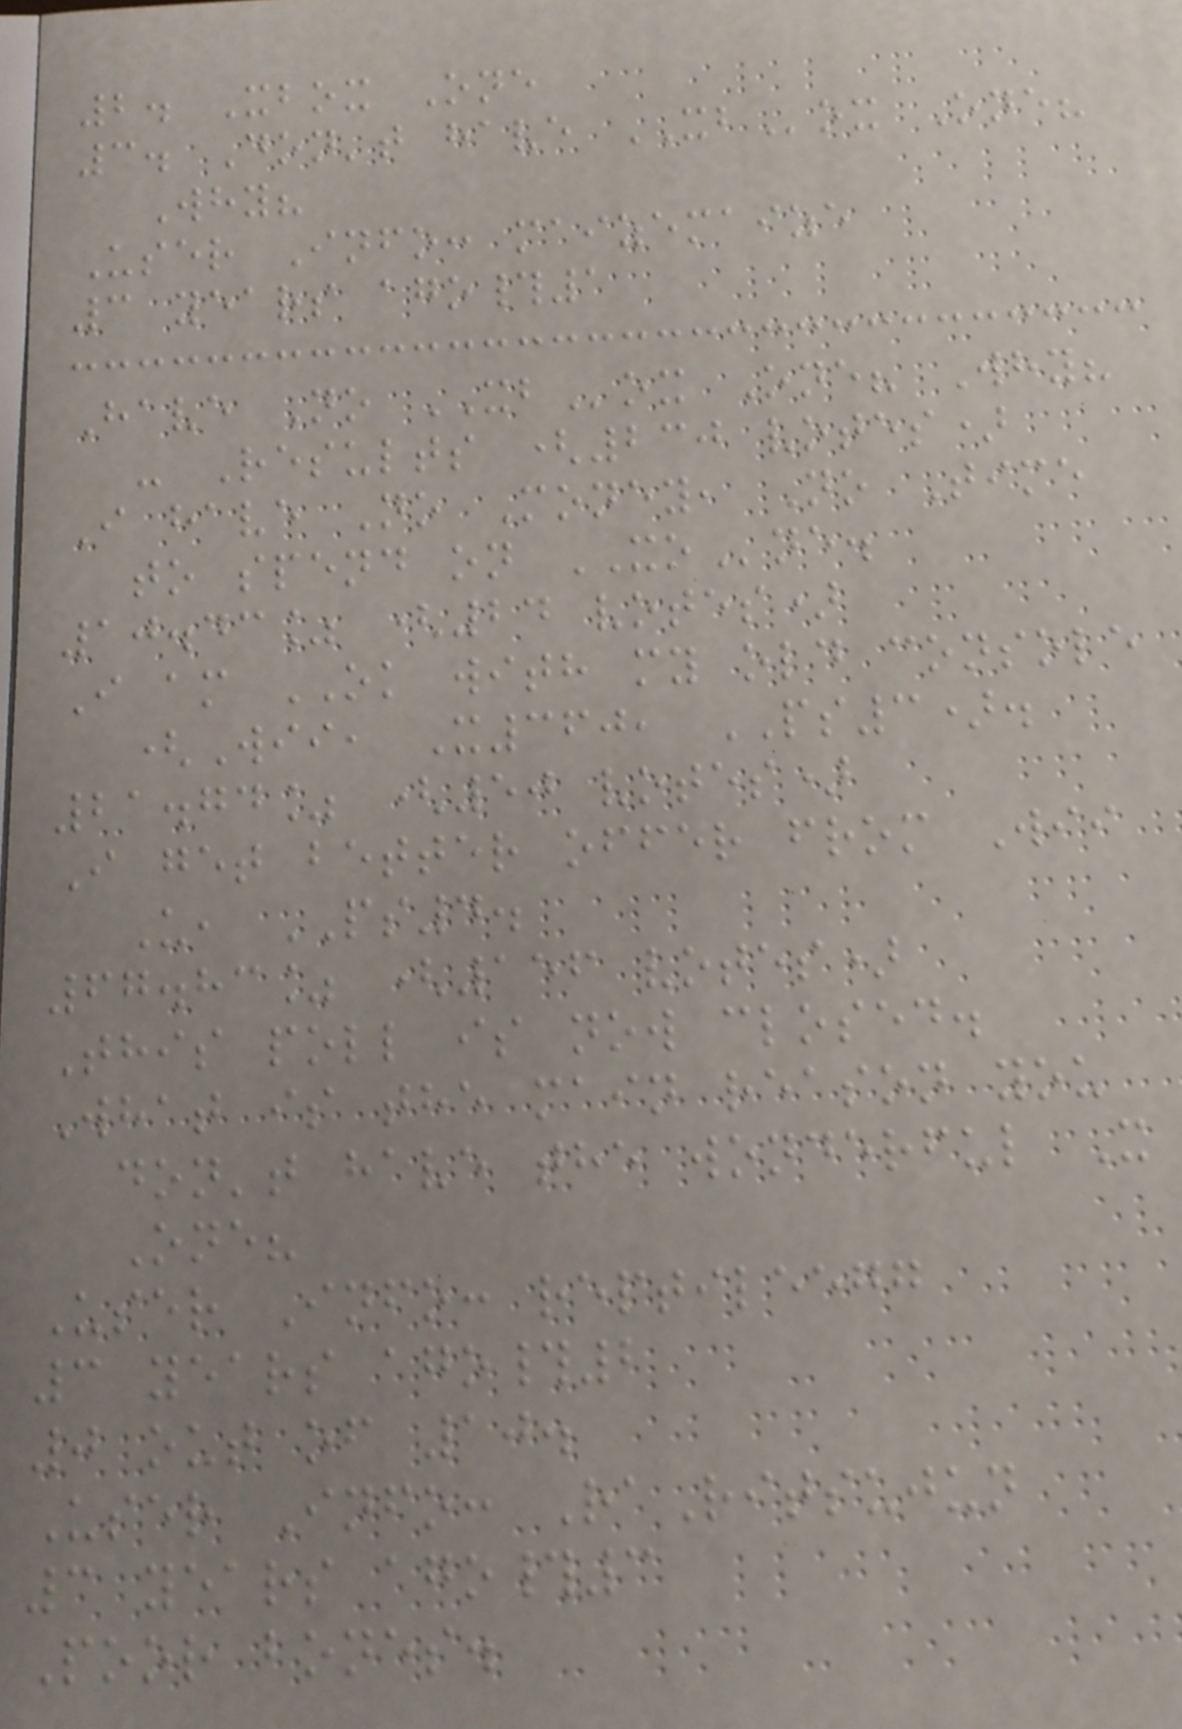2. Xbox One
3. Don't have XBox One?
Why?
User Info: maizemaize
3 years ago#1
Have No XBox One? Why?
- Results (230 votes)
I have No Money, No Time
to spend on XOne.
10.43% (24 votes)
I am OK with my old console
(Wii, X360, PS3).
21.74% (50 votes)
I get better offer from Wii
U, PS4.
67.83% (156 votes)
This poll is now closed.
What is the main reason you
don't have the wonderful X
One?
User Info: reptileegg
3 years ago#2
0 out of 10.
User Info: RaRitsujun
3 years ago#3
Poor bones.
